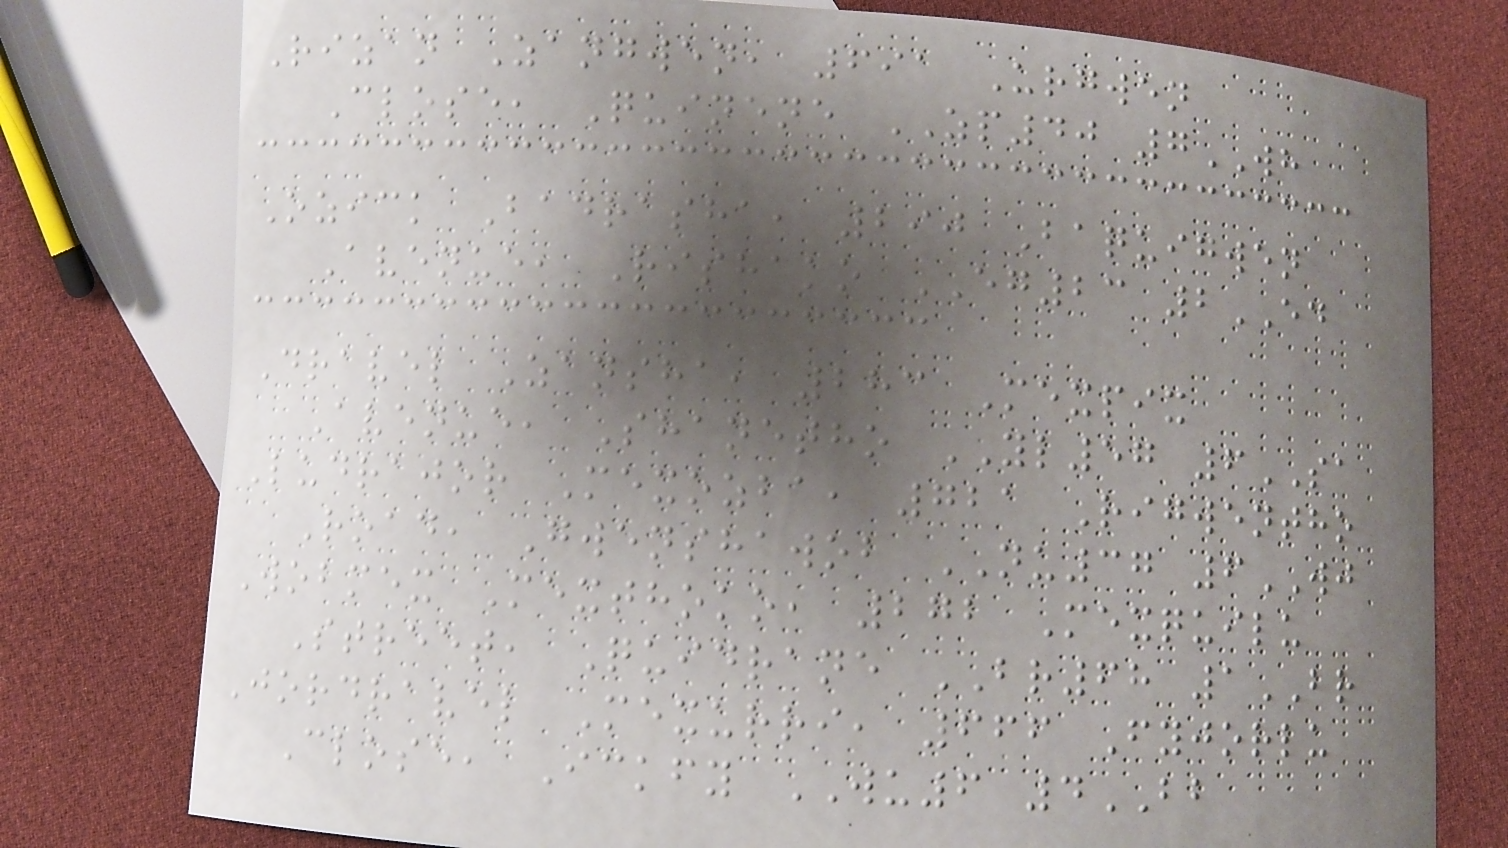Rizan Zangwen, 691 Urgwen
Close, Quinene ZP40 7WH
Ozick Badrasha, 290 Baquigwen
Avenue, Rishako EG23 2ED
Dravel Zansha, 283 Mexpix
Avenue, Shanetho YL57 6SA
Ludrajor Mexozba, 721 Rigwentho
Road, Gwenshawob NU37 6WJ
Wobmex Mexthoko, 272 Mexquilu
Street, Quidrane BR68 1BR
Jordravel Mexurri, 666 Fyjorlu
Close, Ickfy WU6 4BB
